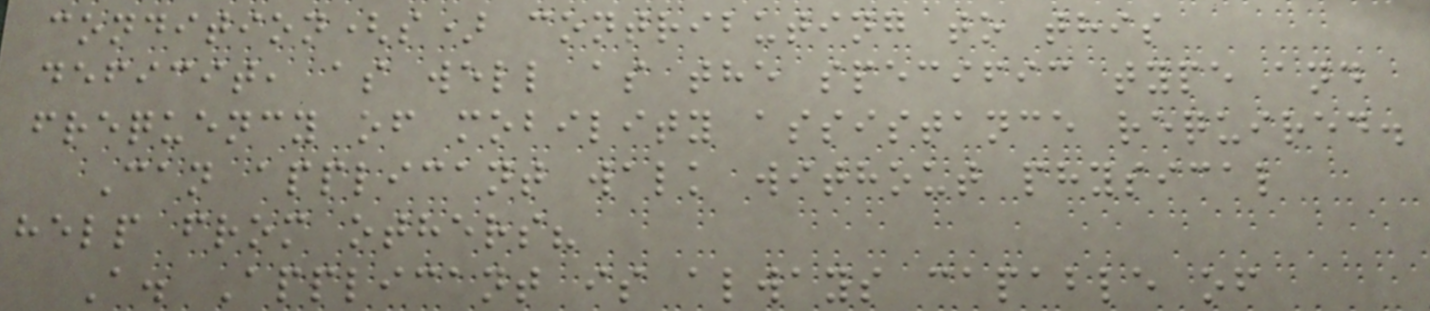condition(s) contributing to this
deficit, as well as the specific type and
frequency of mobility assistance required.
Can applicant walk without physical
help from others?
A. Applicant is always capable of
